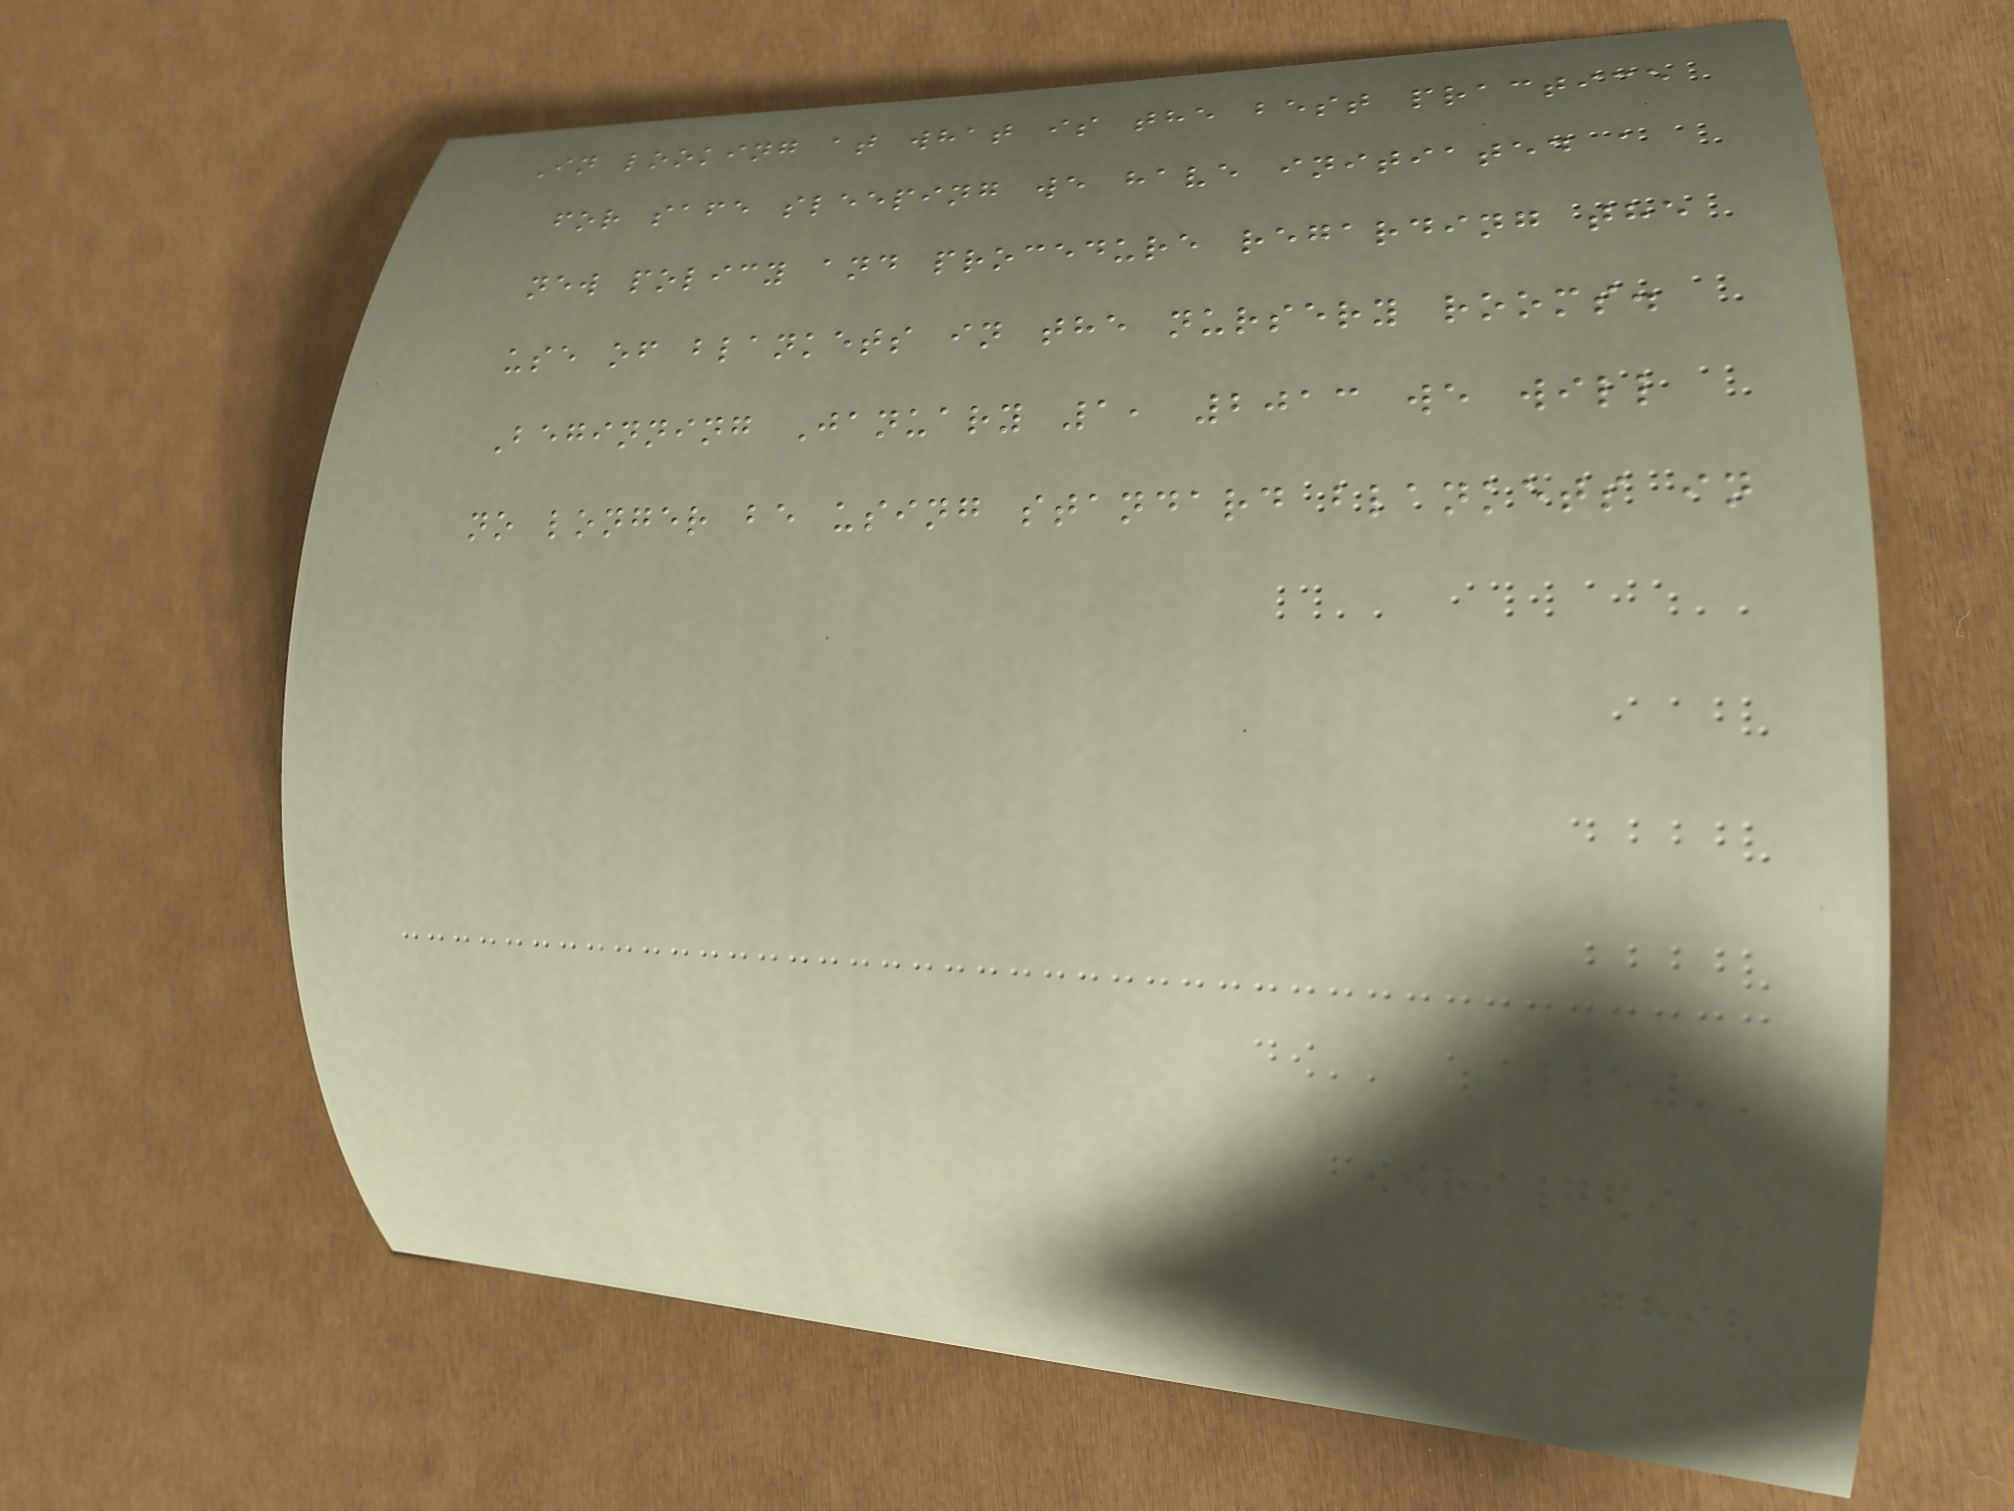In looking at what is the best practice
for safe sleeping we have initiated a
new policy and procedure regarding the
use of blankets in the nursery rooms.
Beginning January 1, 2013 we will
no longer be using standard blankets in
